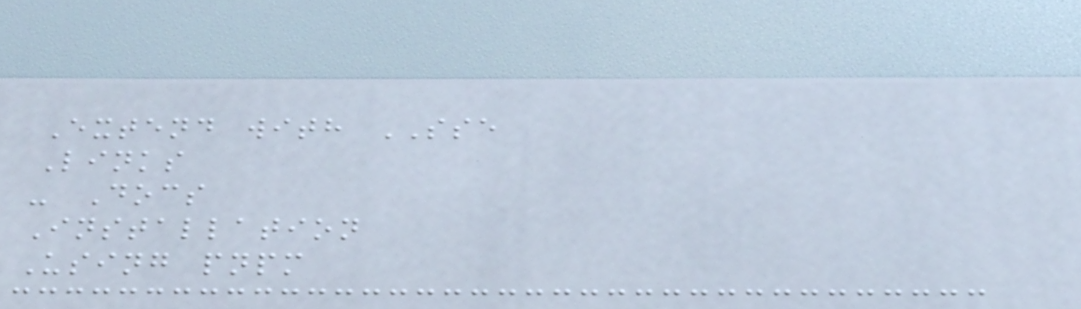Extend with SSE
Links
- Docs
Installation
Using pnpm
